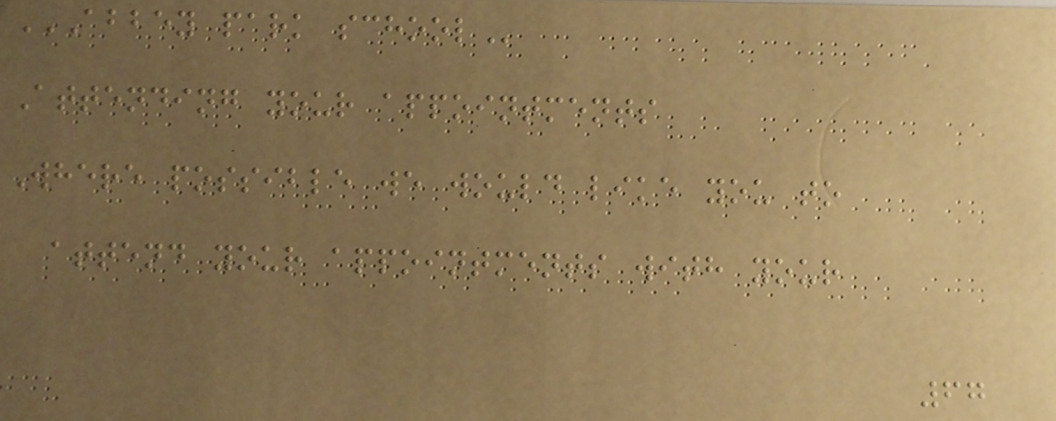ABBEY PARK SCHOOL
Attending your appointments
Where possible we would like you to
attend your appointments with your
67
